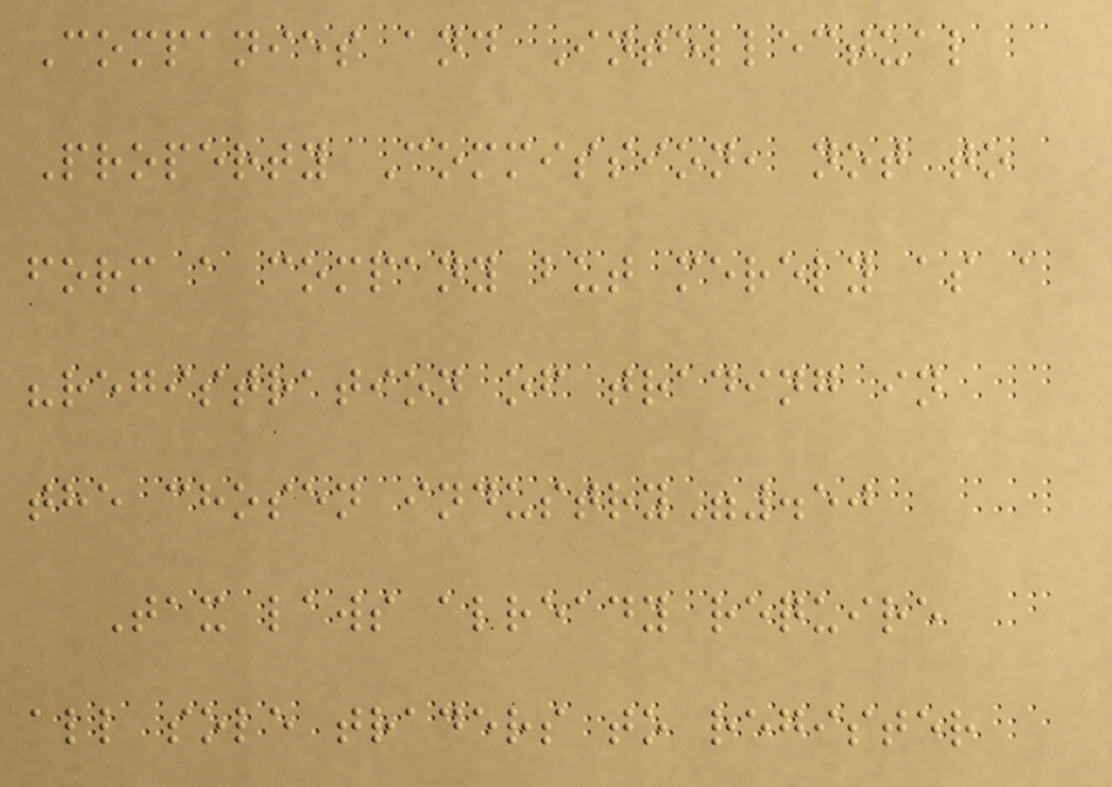Companies and Intellectual
Property Commission, not to
form a company but merely as a
"registration of trading in
the chosen industry".50
Tax laws already require
all sole traders to register
